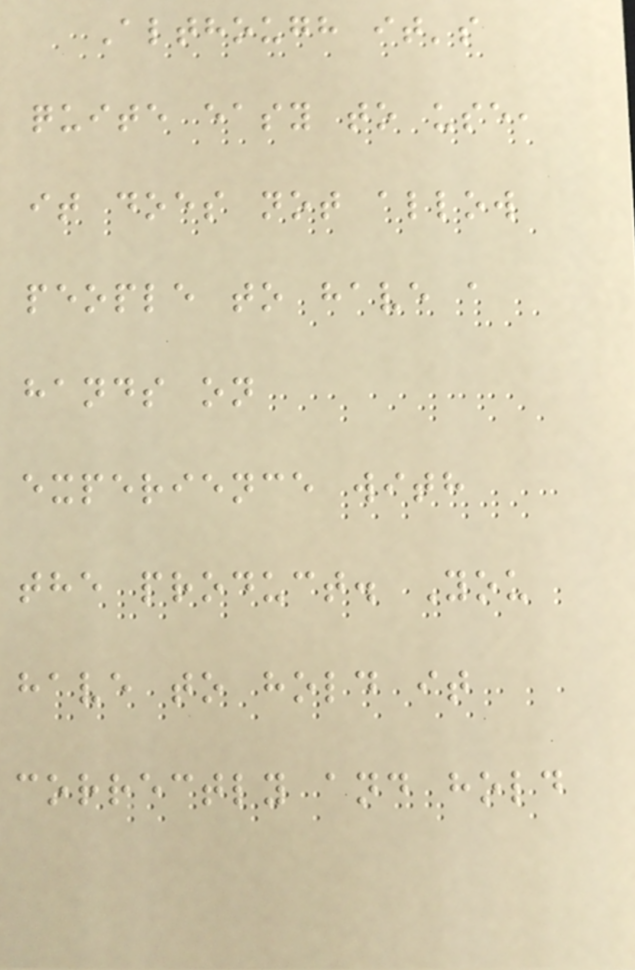Although it's
quite easy to use,
it does not allow
people to have a
hands on
experience with
the product. You
have to hold it
correctly and hold
